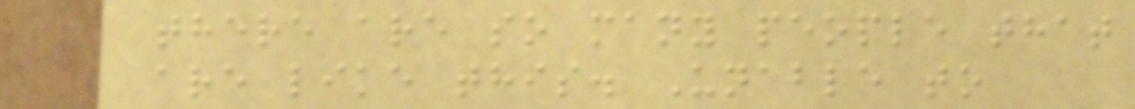there are so many people that
are like this. Unable to
